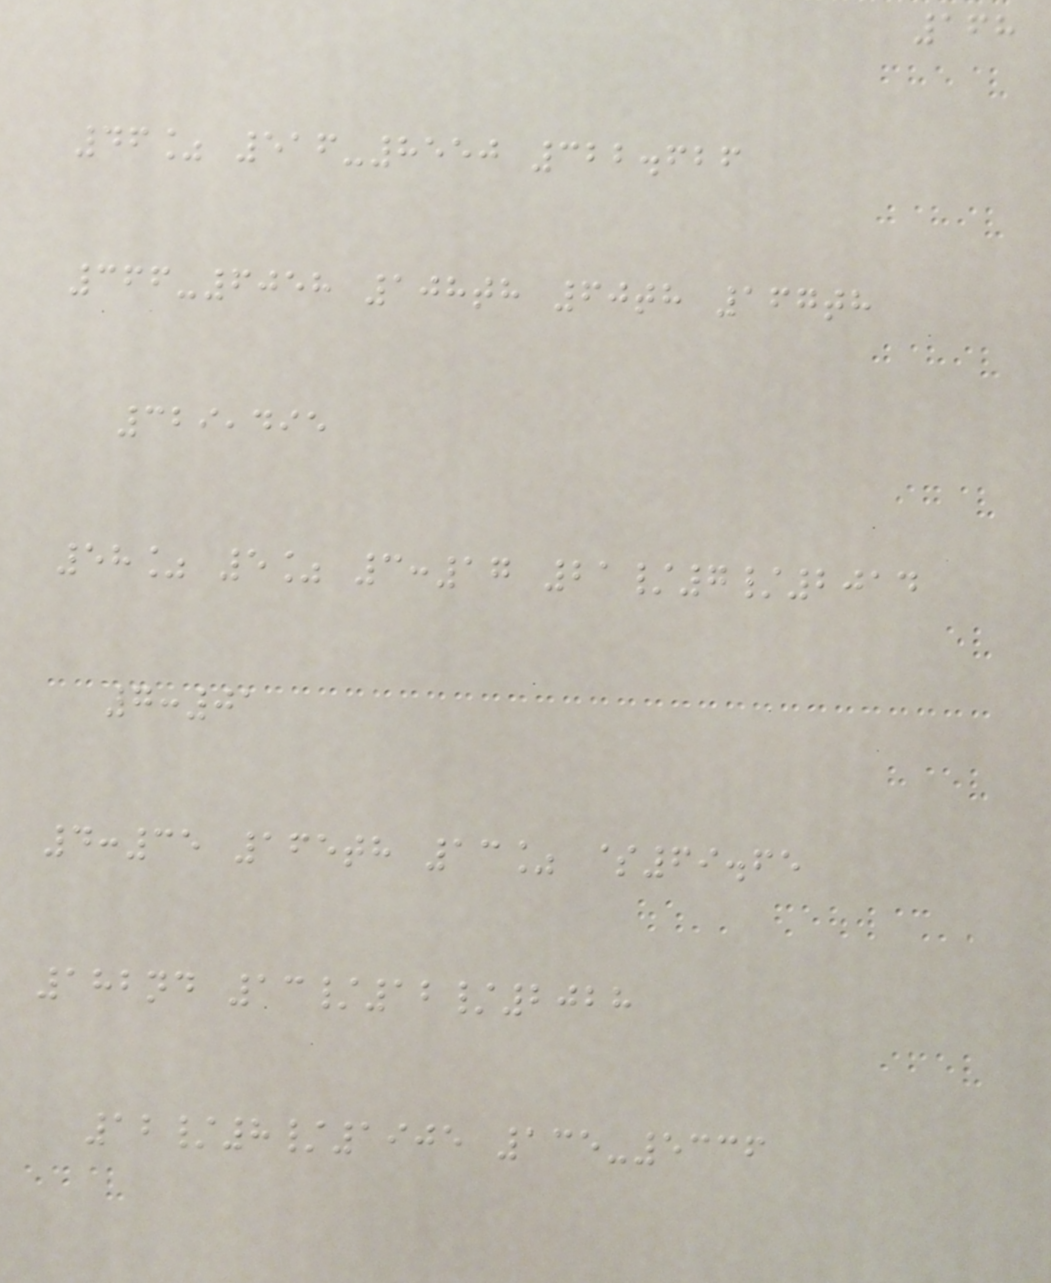168
46% 516-8550 322.626
366-6058 108th 60th 167th
329,495
58% 5% 3:17 21/7/2014
7:01
4:35 165th 13% $69.65
182nd 13/12/2028
12/8/1905 135-5336
